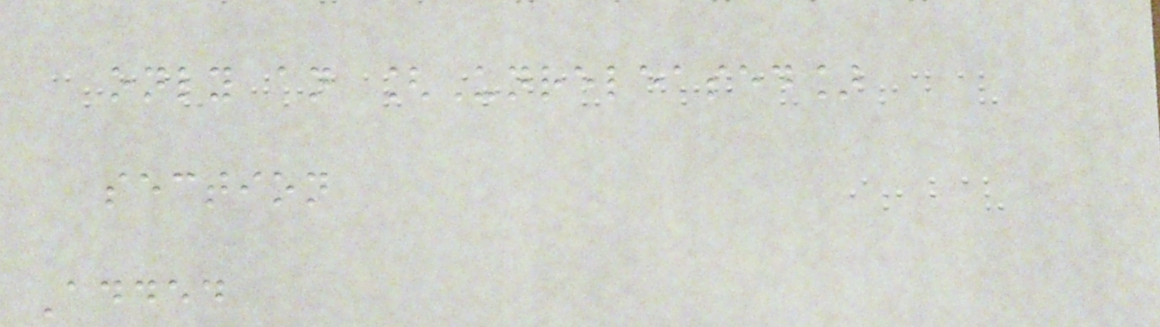only an [Unreleased]
section
Added
